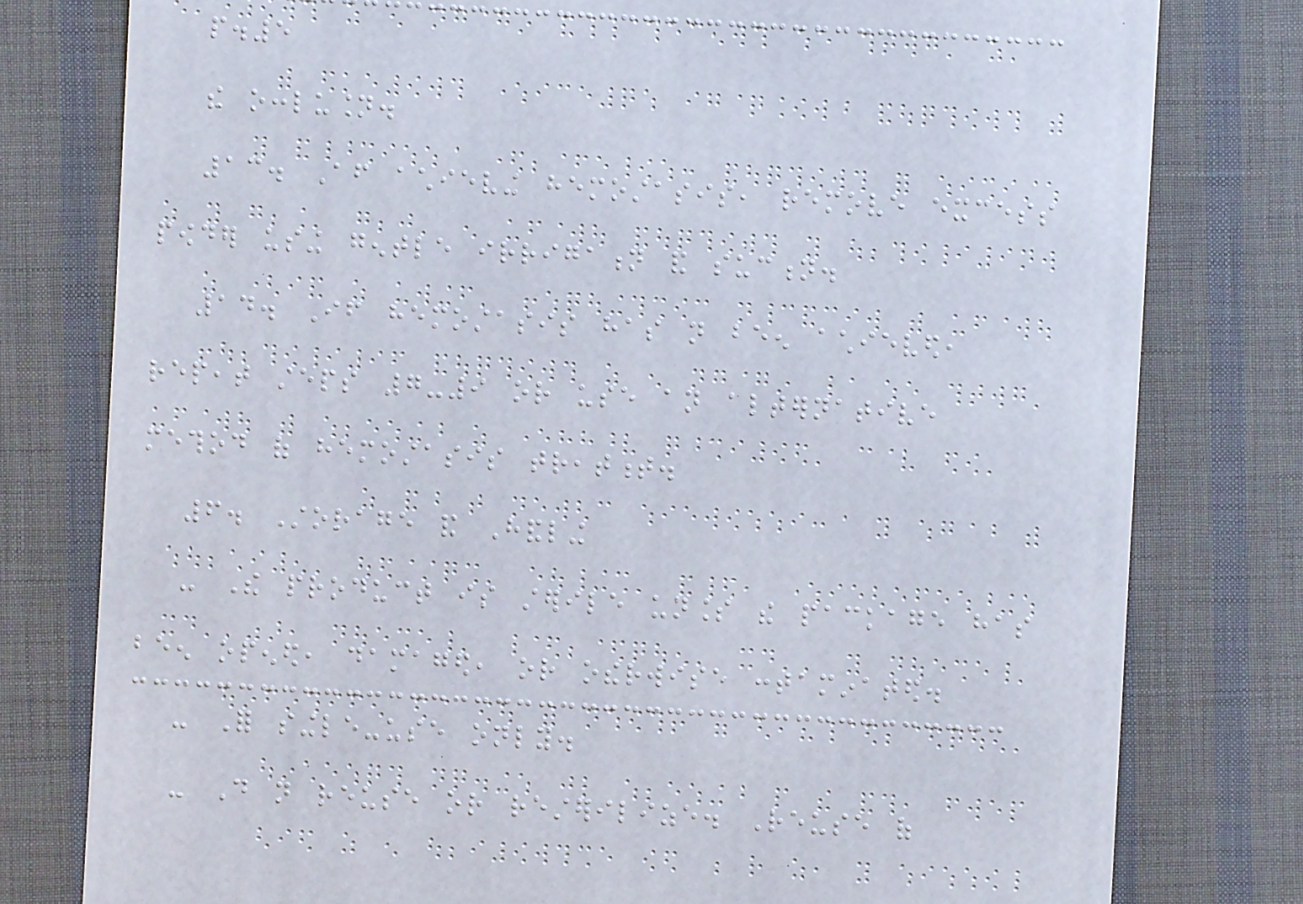p.5
the occlusion.
13. After achieving hemostasis, remove excess
powder using gentle irrigation and suction.
14. If hemostasis has not been achieved,
repeat steps 7-9 or use an alternative
method of hemostasis treatment.
6. Storage and Handling
- The product is sterile unless the package has
been opened, damaged, or otherwise contaminated.
- For single-use only.
- Do not reuse or resterilize. Reuse of
